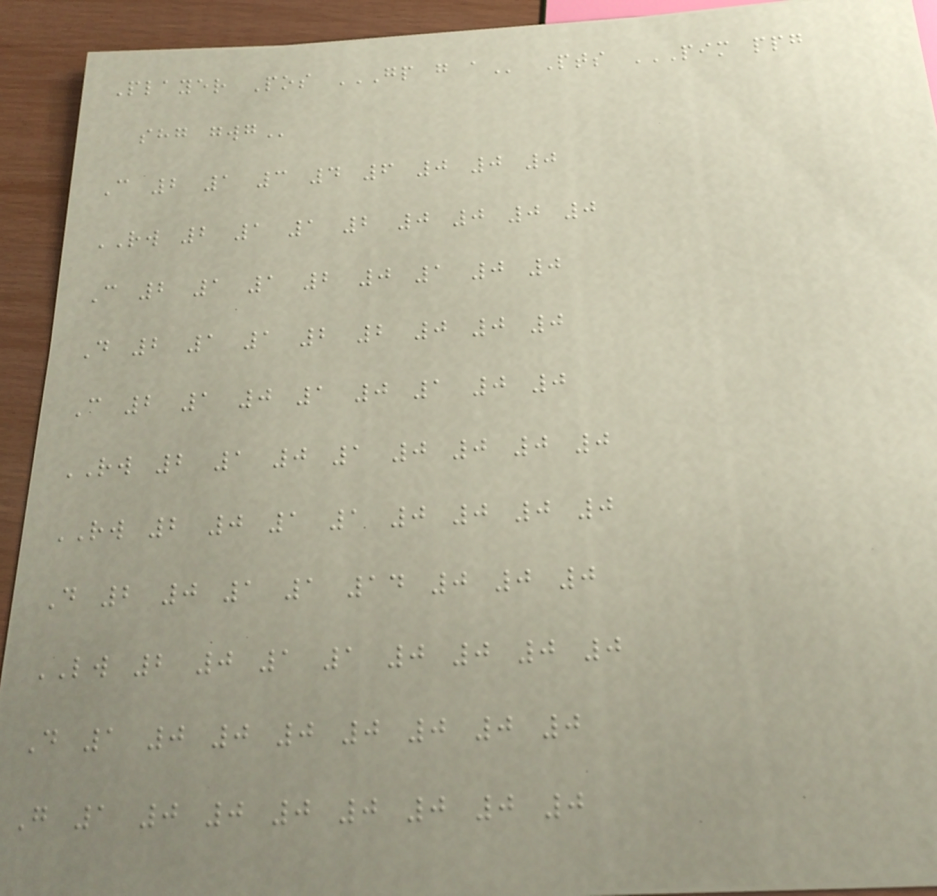Player Pos GP G A Pts PIM PPG
SHG GWG
C 2 1 3 4 6 0 0 0
RW 2 1 1 2 0 0 0 0
C 2 1 1 2 0 1 0 0
D 2 1 1 2 2 0 0 0
C 2 1 0 1 0 1 0 0
RW 2 1 0 1 0 0 0 0
RW 2 0 1 1 0 0 0 0
D 2 0 1 1 14 0 0 0
LW 2 0 1 1 0 0 0 0
D 1 0 0 0 0 0 0 0
G 1 0 0 0 0 0 0 0
